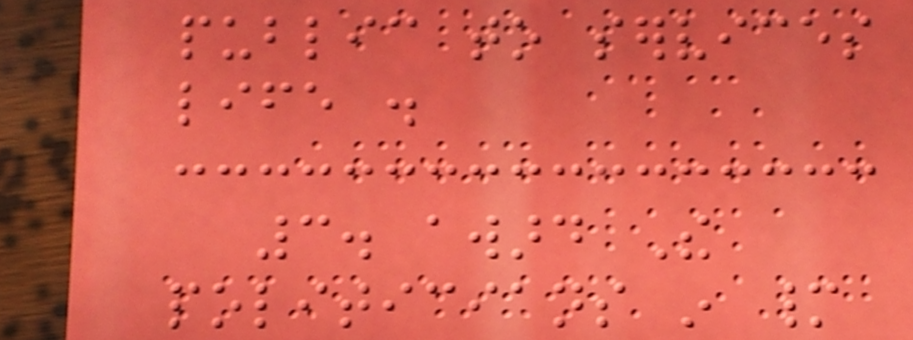public to services
life .
3. award The
politicians in many
